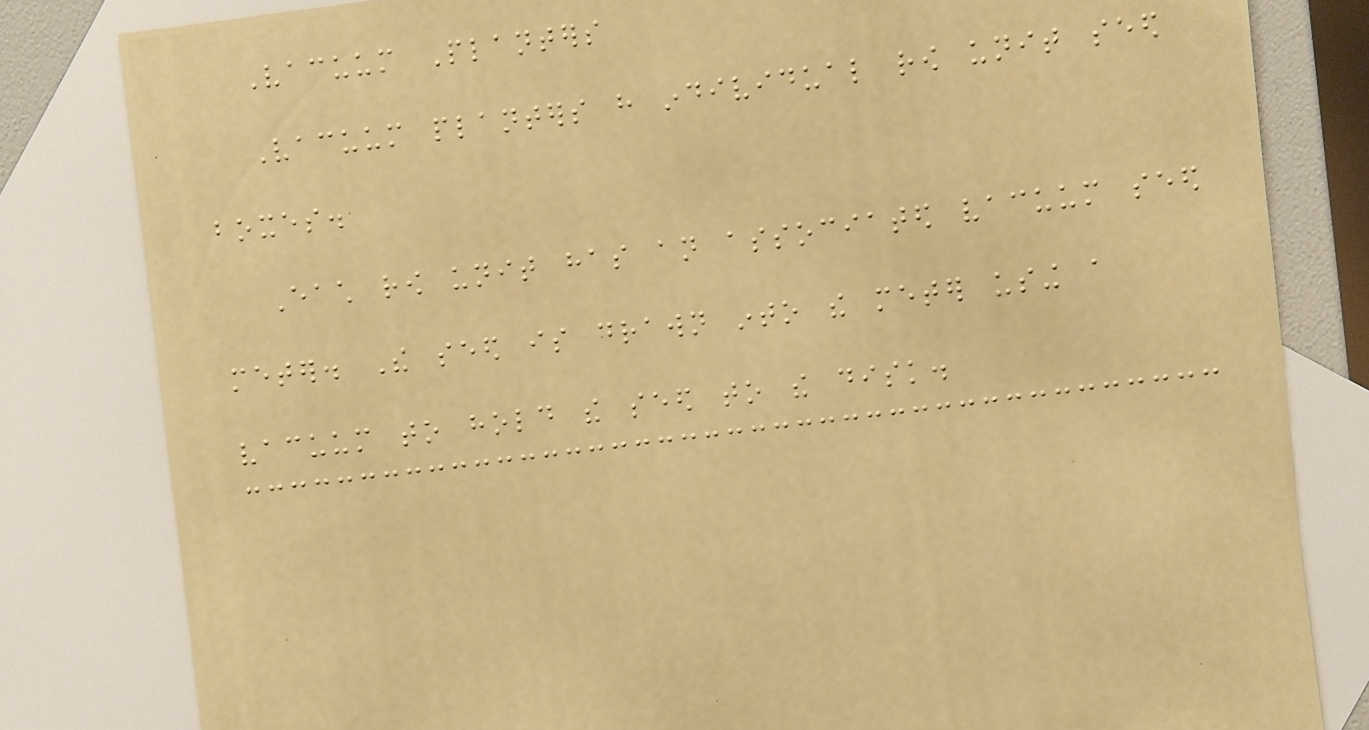Vacuum Planters
Vacuum planters have individual row unit seed
boxes.
Each row unit has an associated vacuum seed
meter. The seed is drawn into the meter using a
vacuum to hold the seed to the disk.
